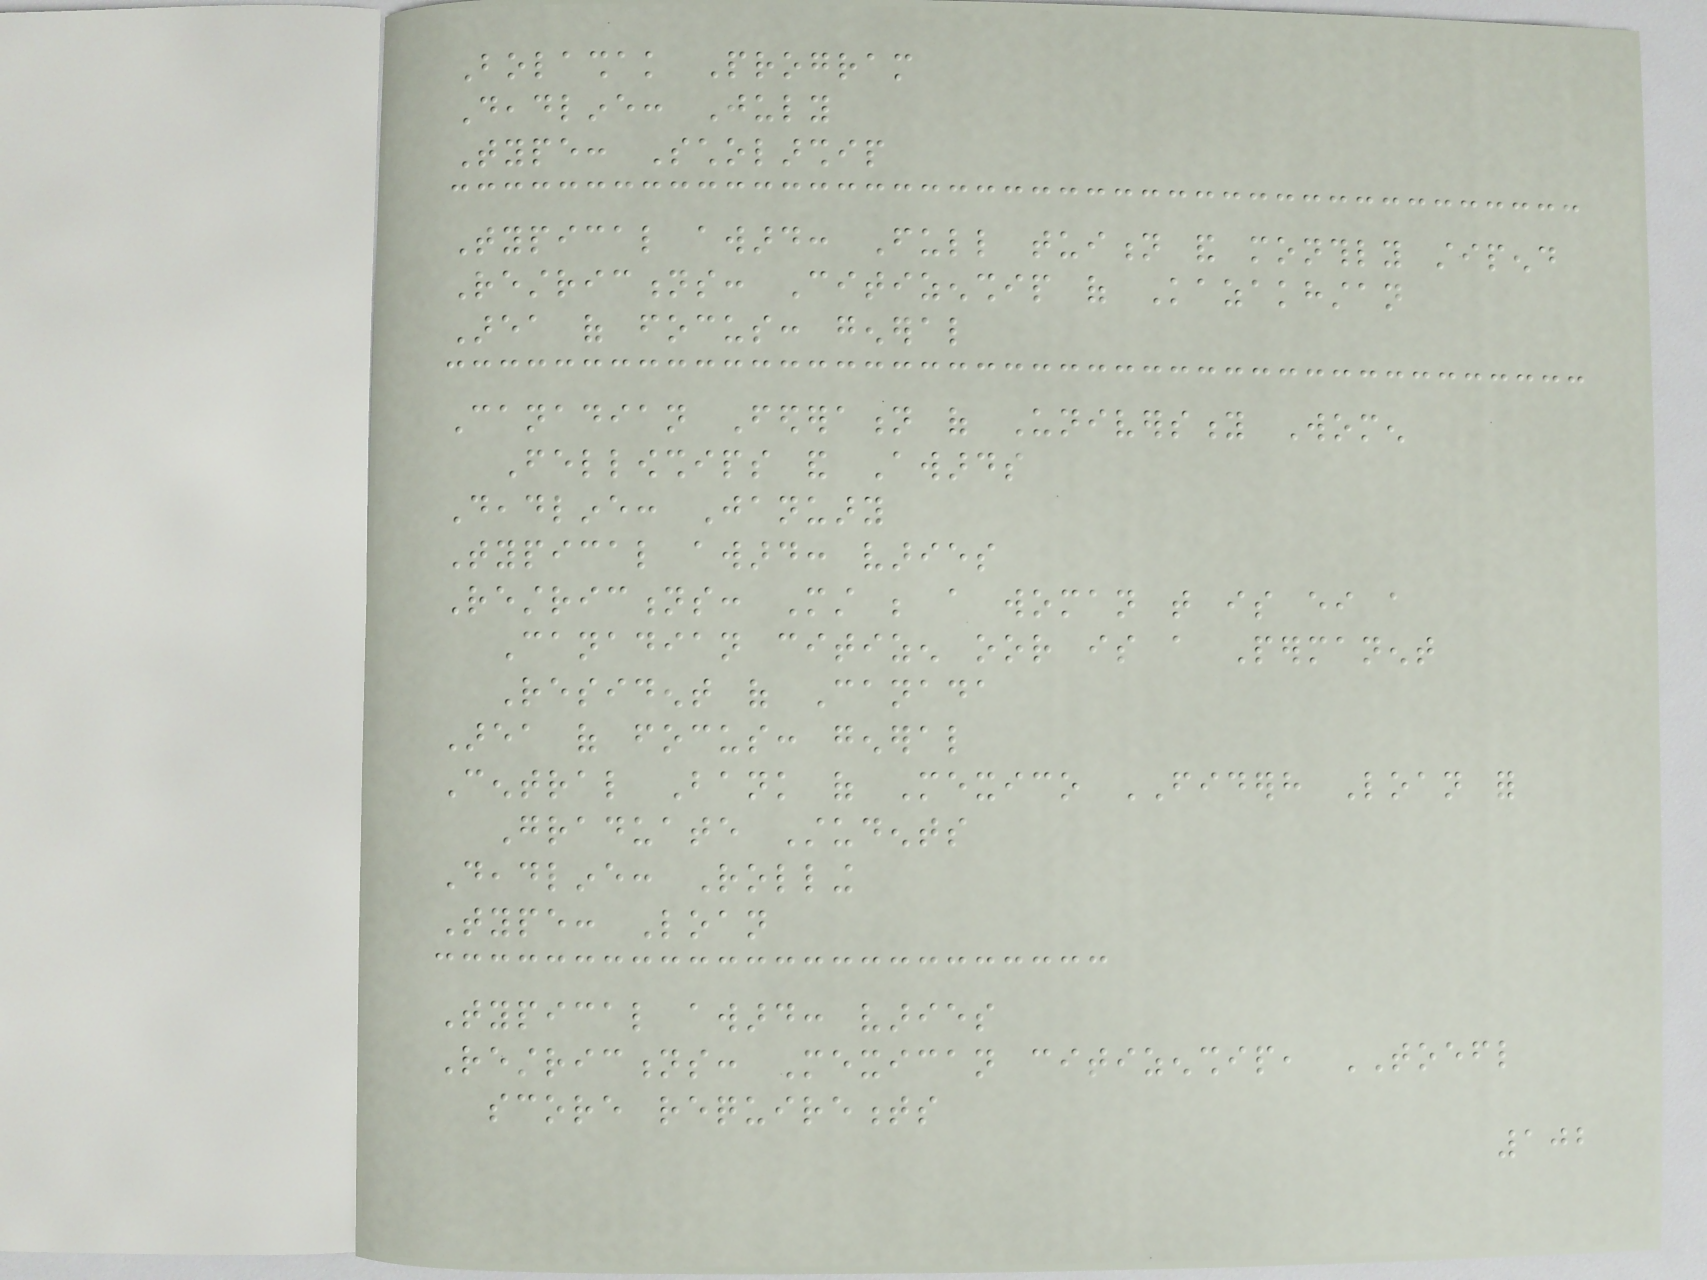Bolashak Program
Deadline: July
Type: Scholarship
Typical award: Full tuition and monthly stipend
Restrictions: Citizenship of Kazakhstan
Area of focus: general
Canadian Federation of University Women
Fellowships and Awards
Deadline: January
Typical award: varies
Restrictions: Must be a woman that is either a
Canadian citizen oor is a Permanent
Resident of Canada
Area of focus: general
Central Bank of Mexico FIDERH Loan for
Graduate Students
Deadline: Rolling
Type: Loan
Typical award: varies
Restrictions: Mexican citizenship, TOEFL
score requirements
102
